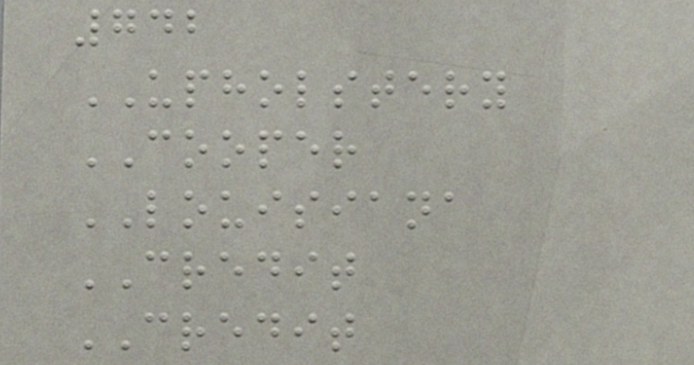742
UPHOLSTERY
COOPER
LOUISIANA
CREDIT
CREDIT
